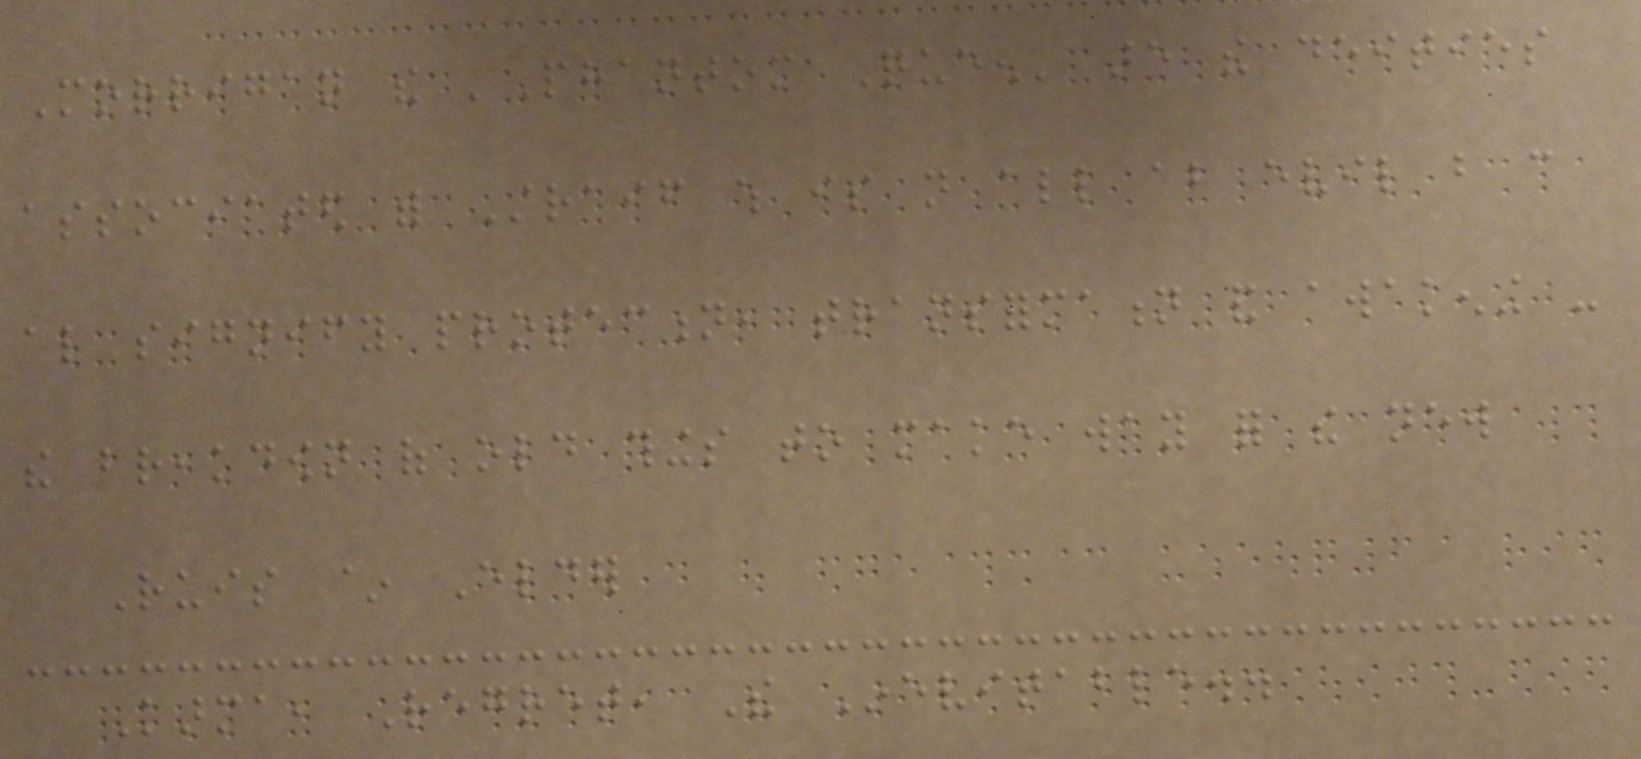Morrigan the 'Phantom Queen' are the deities
associated with Straif which is not all about evil but can
also signify protection, transformation and awakening -
the breakdown of old things to make way for the new
Ruis ~ Elder
Karma, Regret, The Inevitable..
